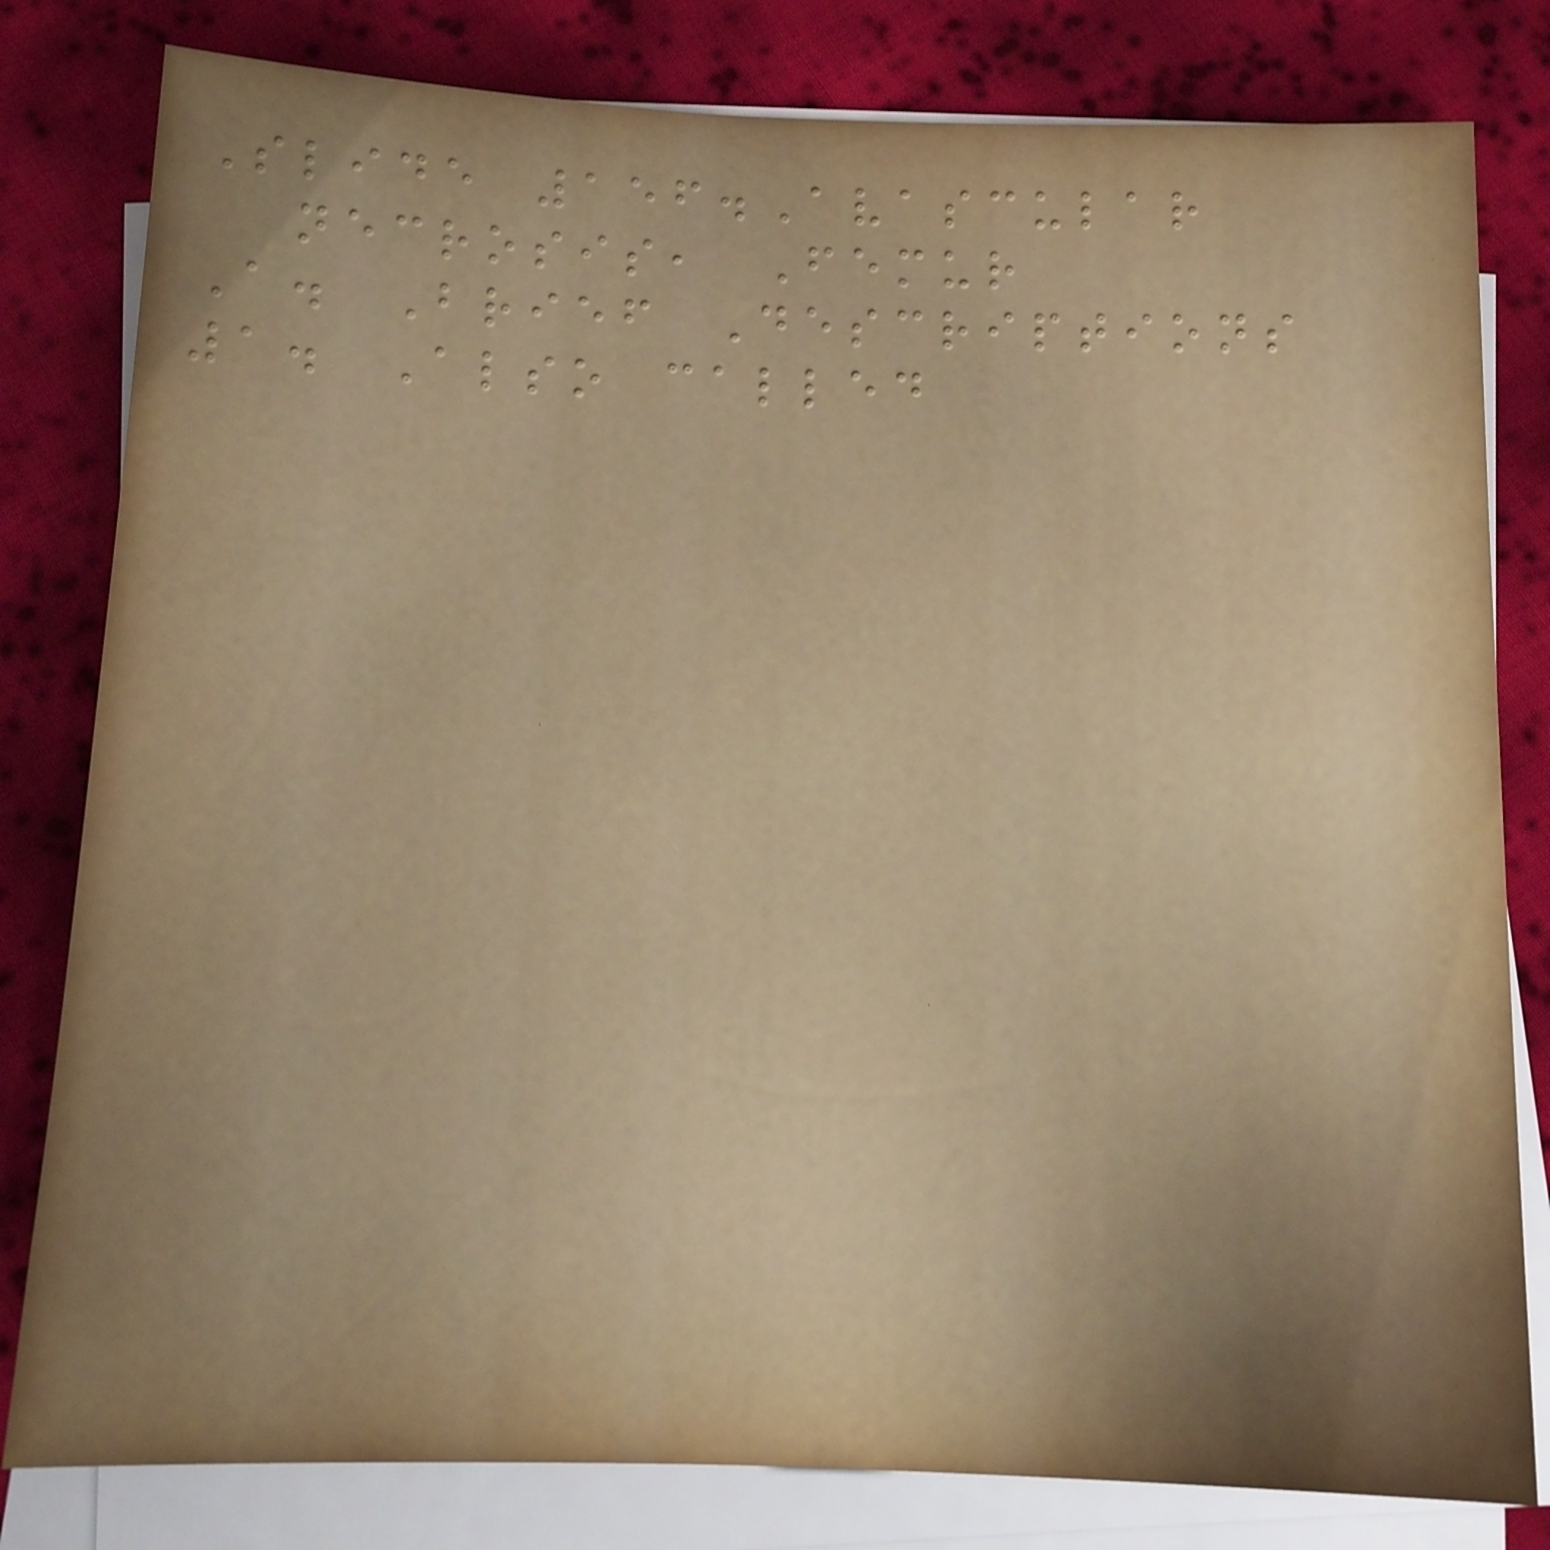Slide 156.Avascular
necrosis, Femur
A. Brief Descriptions
1. Also called
